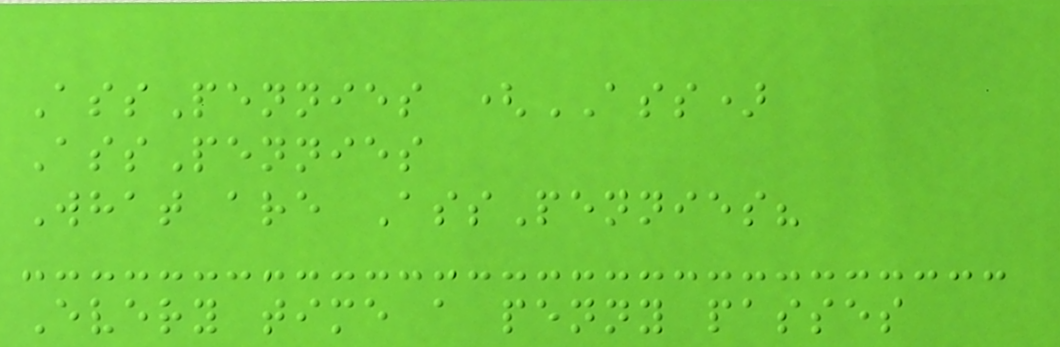AssPennies (ASS)
AssPennies
What are AssPennies?
Every time a penny passes
